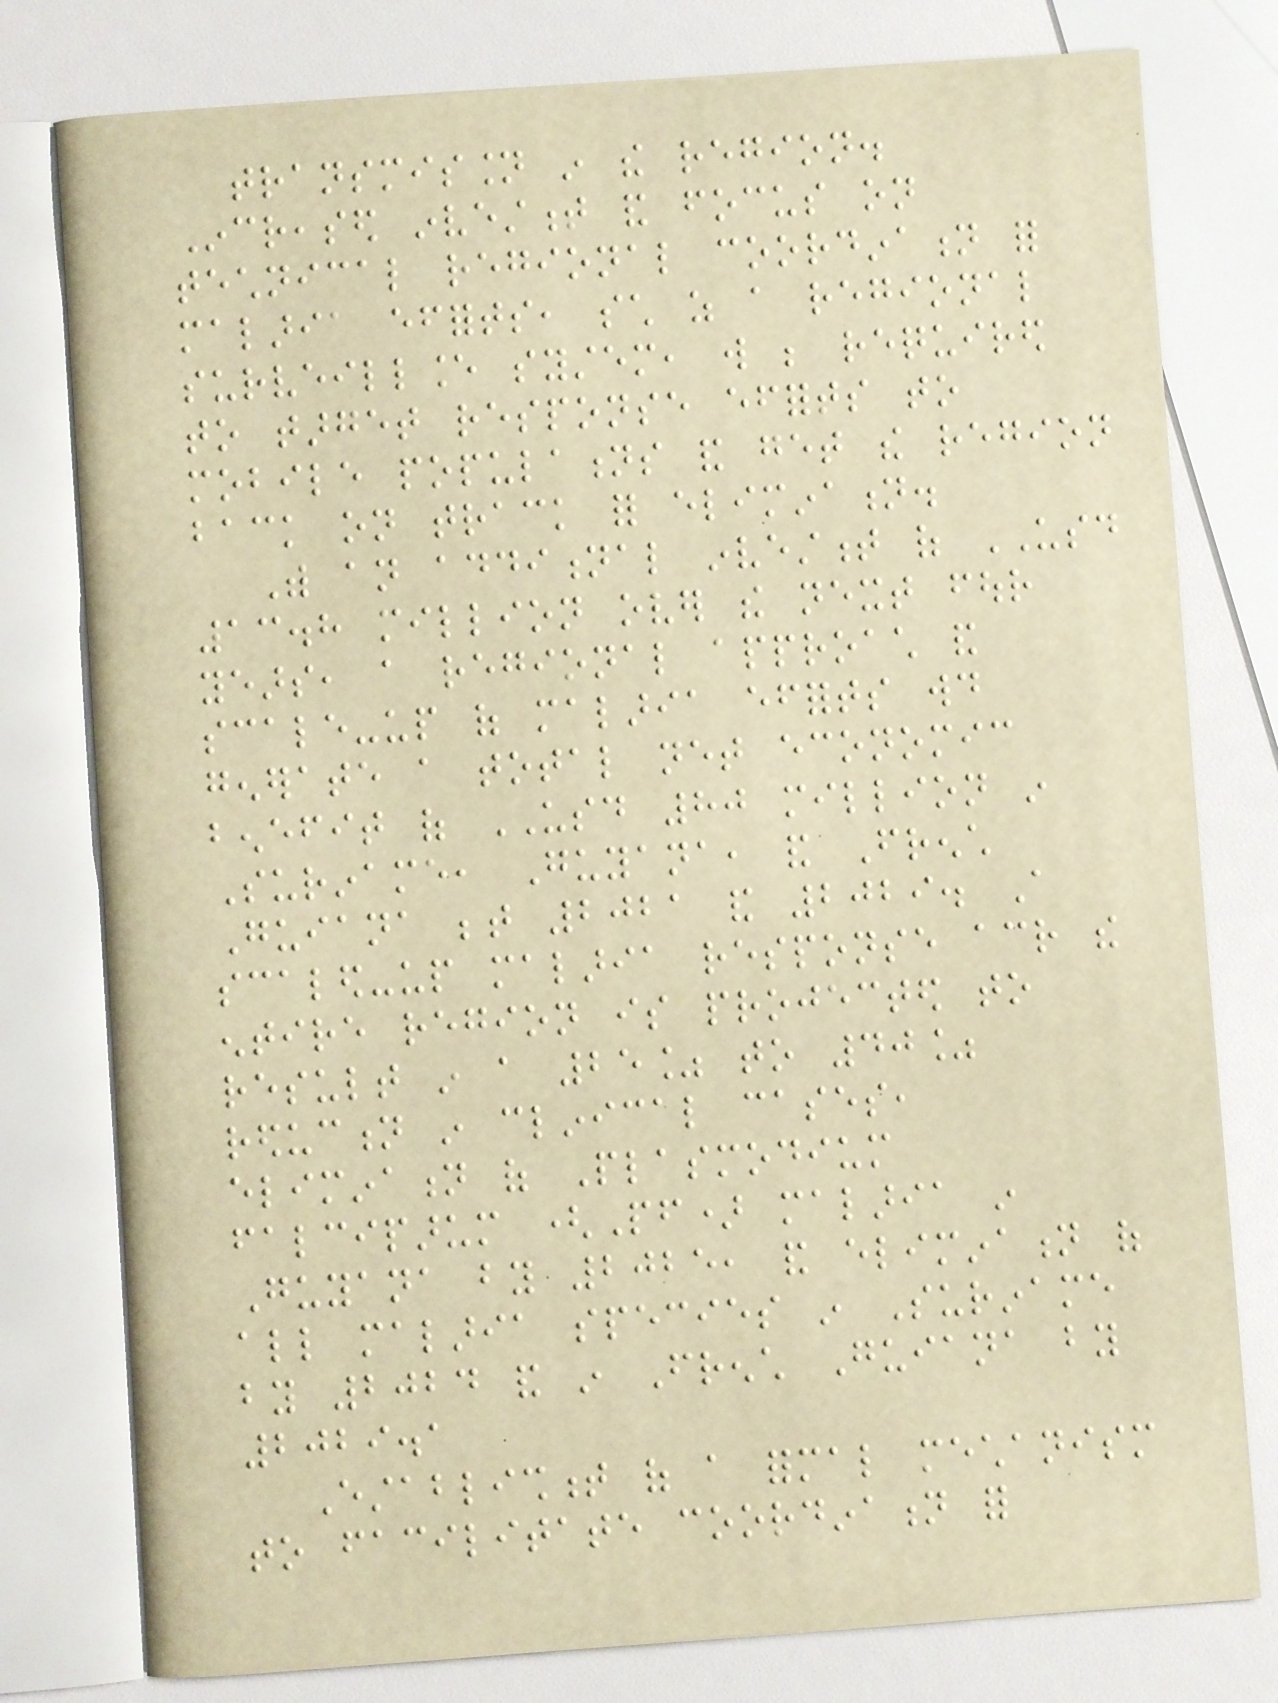transmission in the region.
Increased investment and focus on
technical regional coordination for
malaria efforts, such as a regional
surveillance system, will be required
to target response efforts to
mobile populations and get the region
back on track for elimination.
With an additional investment of USD
13.8 million over the next four
years, a regional approach and
scale-up of malaria efforts would
generate a total net economic
benefit of USD 80 million in
Suriname, Guyana, and French
Guiana between 2021 and 2029. A
scaled-up malaria response across the
entire region is projected to
result in a 25% to 40%
reduction in clinical cases,
elimination of Plasmodium
falciparum (Pf) malaria in
Guyana by 2025, and elimination of
all malaria species in Suriname
by 2024 and in French Guiana by
2029.1
Establishment of a formal mechanism
to facilitate coordination for
